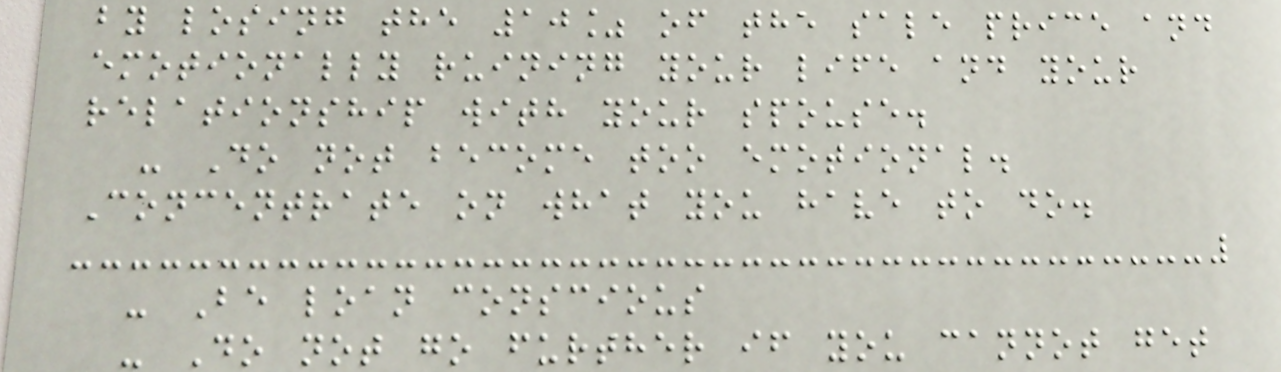by losing the 10% of the sale price and
emotionally ruining your life and your
relationship with your spouse.
- Do not become too emotional.
Concentrate on what you have to do.
- Be loan conscious
- Do not go further if you cannot get
